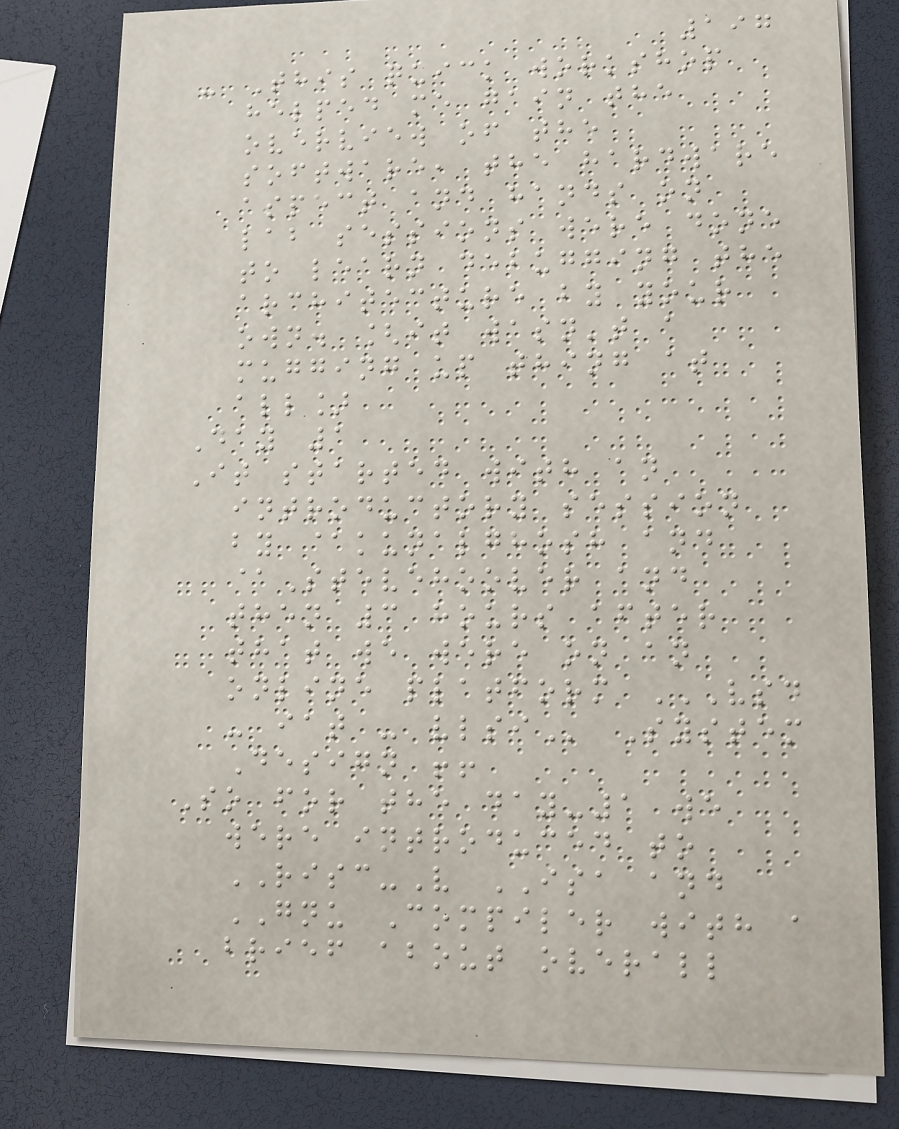197
- This quick workshop
helped me gain the
overview of the
software, the hardware
aspect and hands on
lab sessions were done
to learn debugging the
architecture by your
own. [it wasn't a
mugging up thing at
all]
Day 1
It started with an
introductory session
by @kunalghosh and
@Stevehoover and
then 3 hours after
that we were on an
online platform VSD
- IAT - VLSI System
Design !!
So for the day-1 we
were introduced to
RISC-V ISA and
GNU Compiler with a
brief about overall
